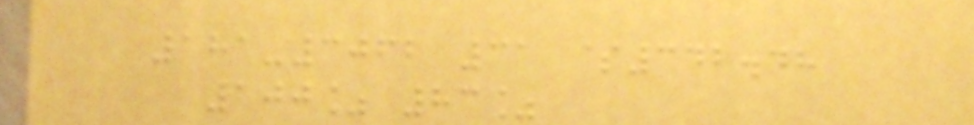181-3062 31 $342.48
100% 83%
